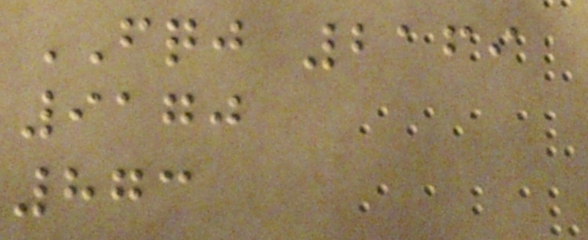FQJ 2169
9170
873
